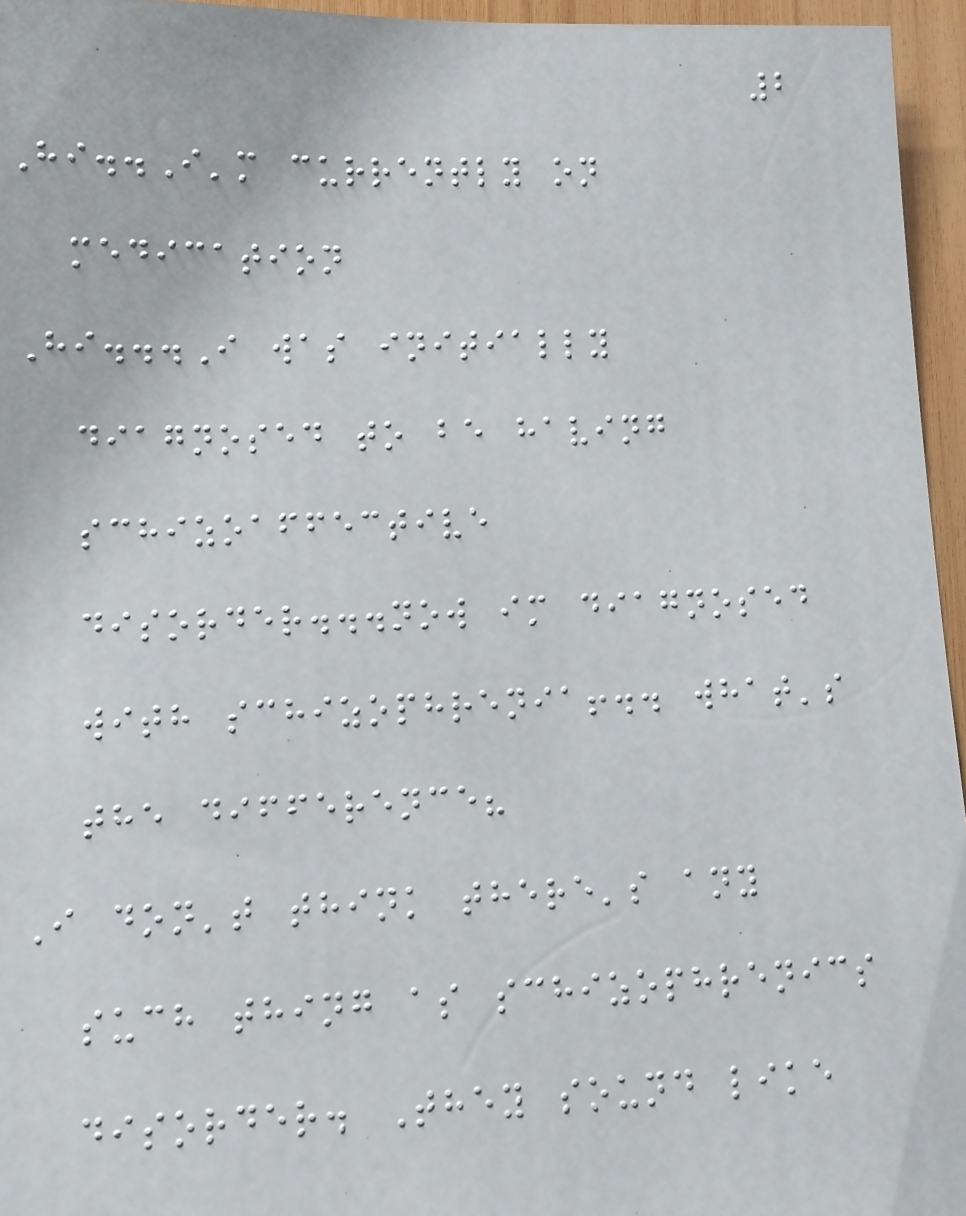2
Hi..I'm currently on
medication
Hi...I was initially
diagnosed to be having
schizoaffective
disorder...now im diagnosed
with schizophrenia!.. what's
the difference?
I don't think there's any
such thing as schizophrenics
disorder. They sound like
